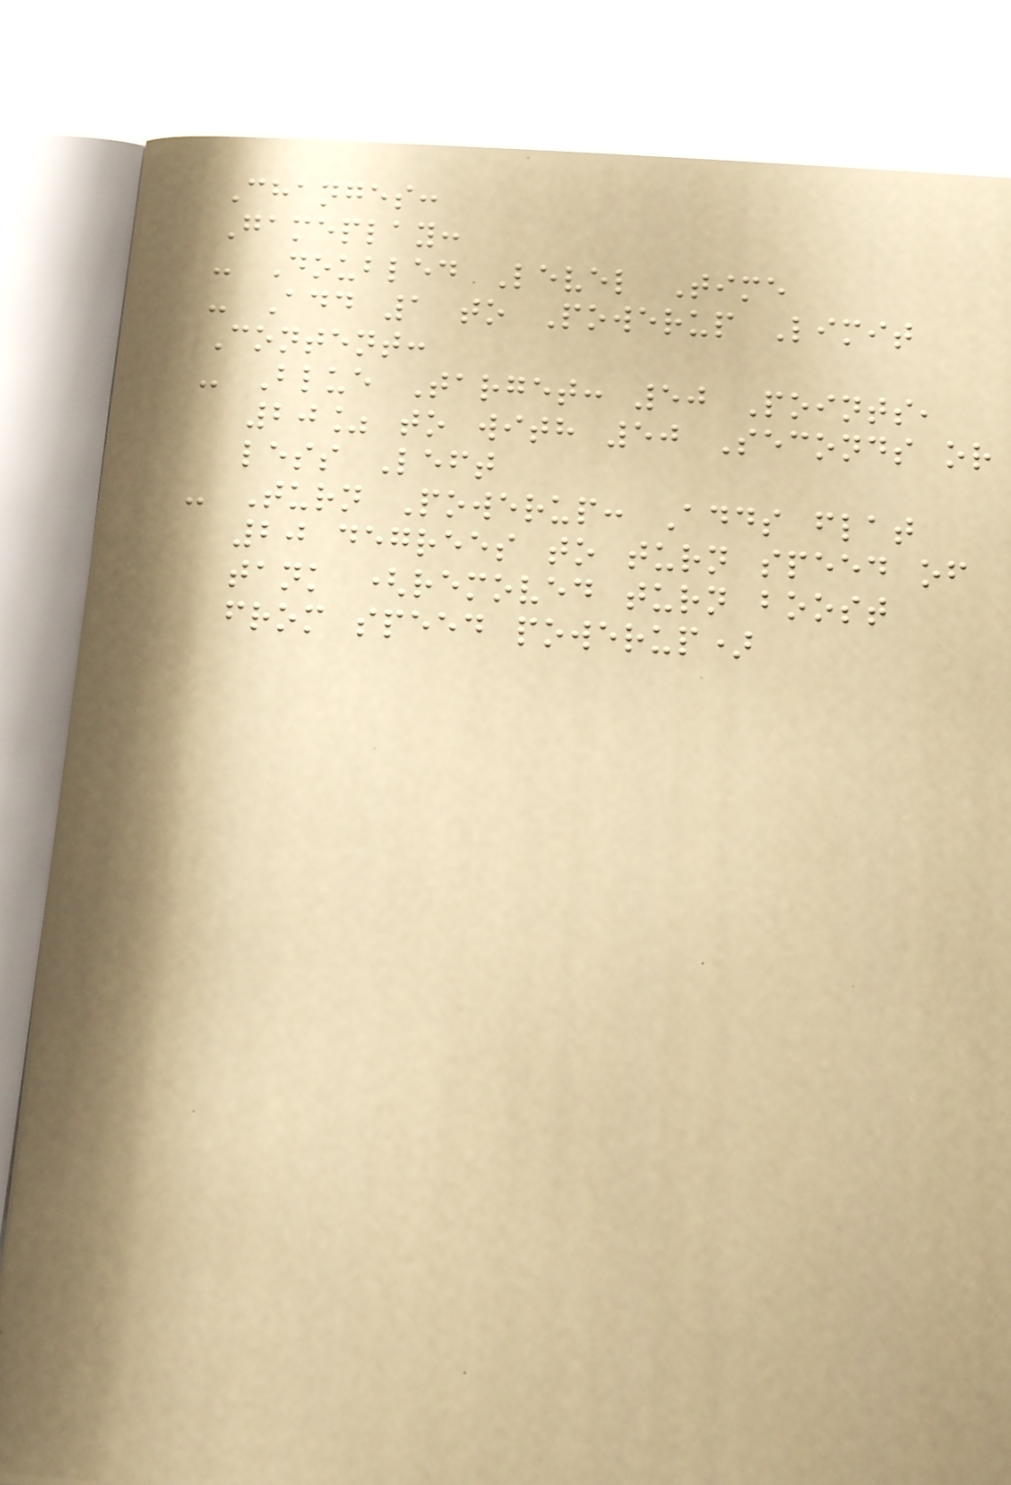Changes:
Gameplay:
- Doubled Level Time
- Add 1 to Powerup Limit
Content:
- Blue Target: 50 Points,
20% to with 50 Seconds or
less Left
- Turn Powerup: Adds flat
20 degrees to turn speed of
tank (removed turn boost
from speed powerup)
